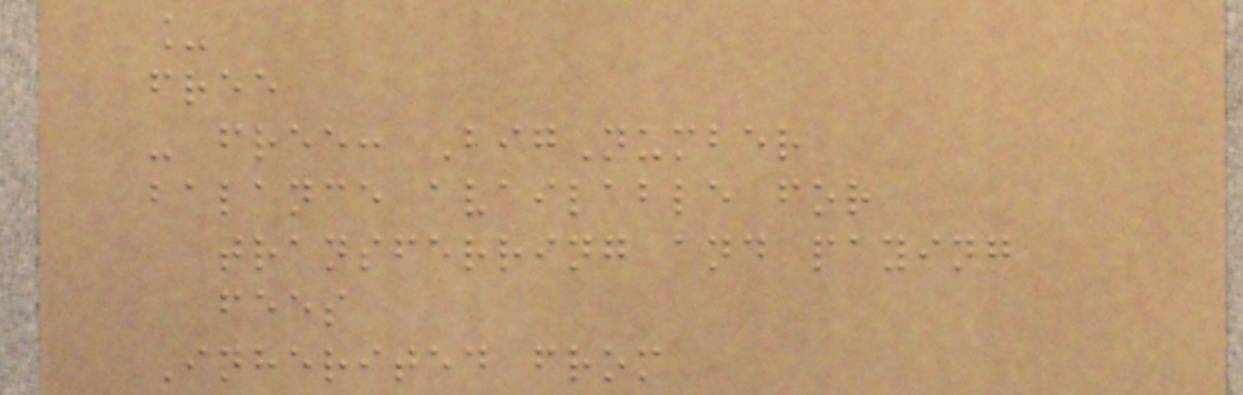_
free
- free: BigNumber
balance available for
transferring and paying
fees
Inherited from
